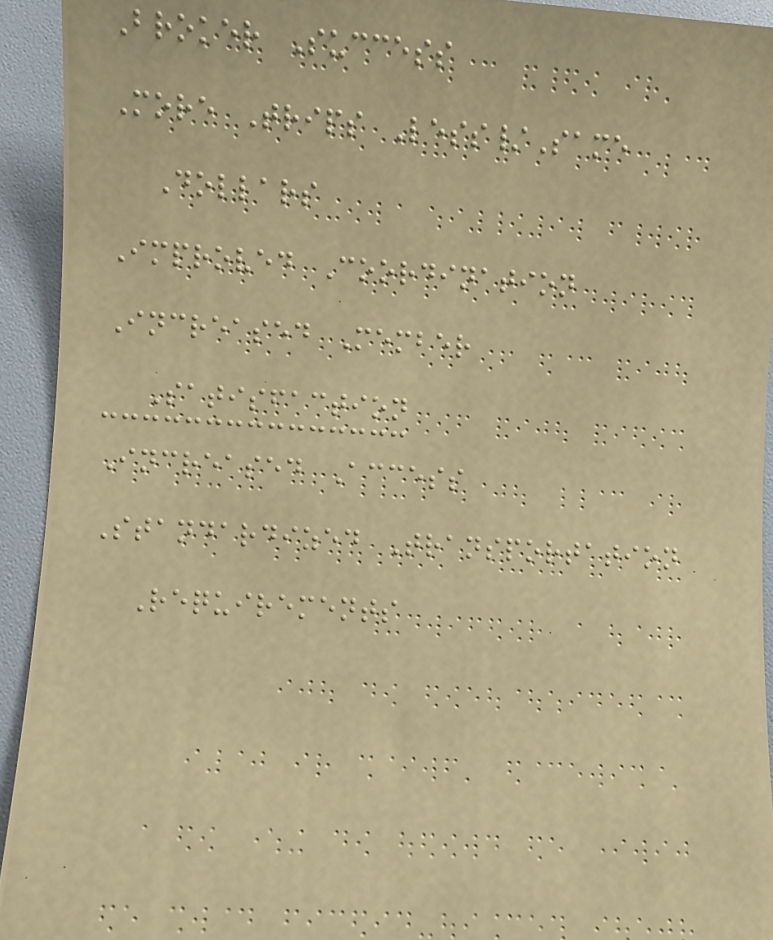Broker Success
More Trips Less/Same
Dollars
Improved Coordination
Increased Member
Satisfaction
Increased Access
Standardized Transportation
Requirements
